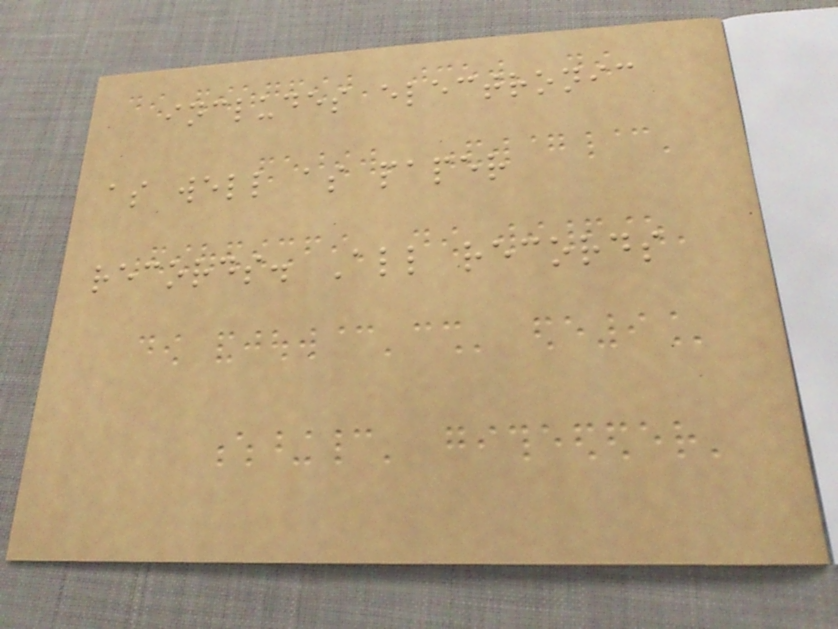includes electronic
as well as paper
records. All records
